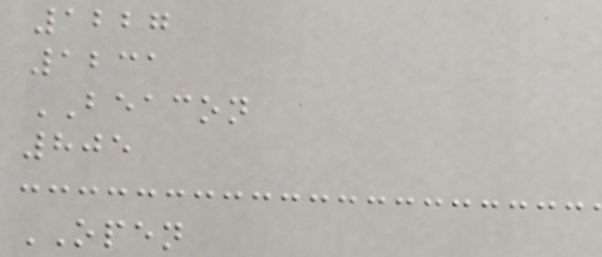1227
1231
BEACON
805
OPEN
